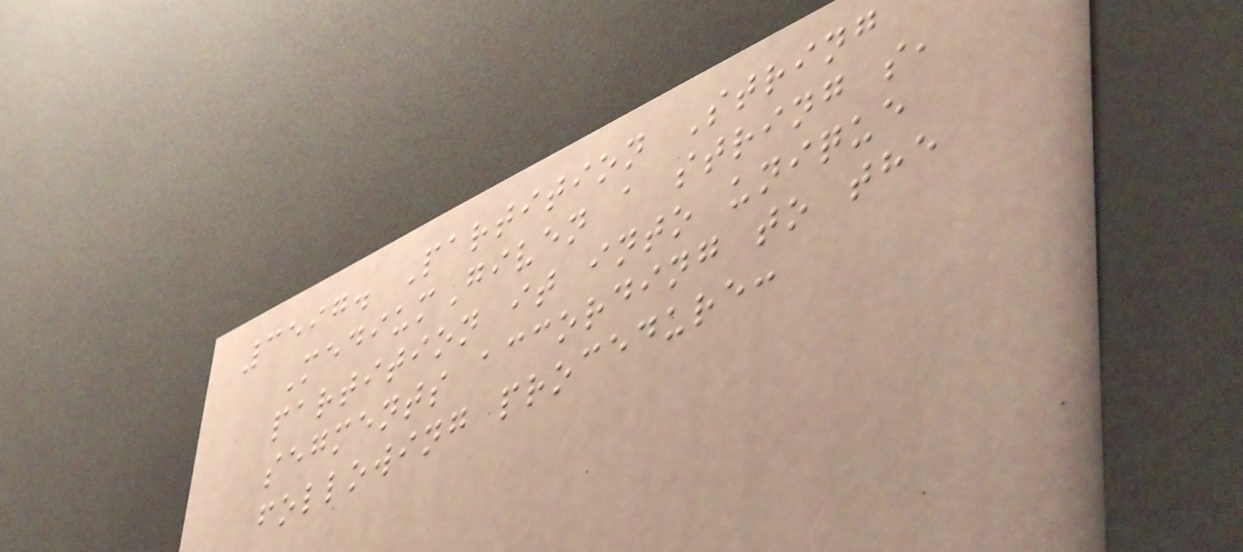3597. Partition String
MediumGiven a string s,
partition it into unique
segments according to the
following procedure:
